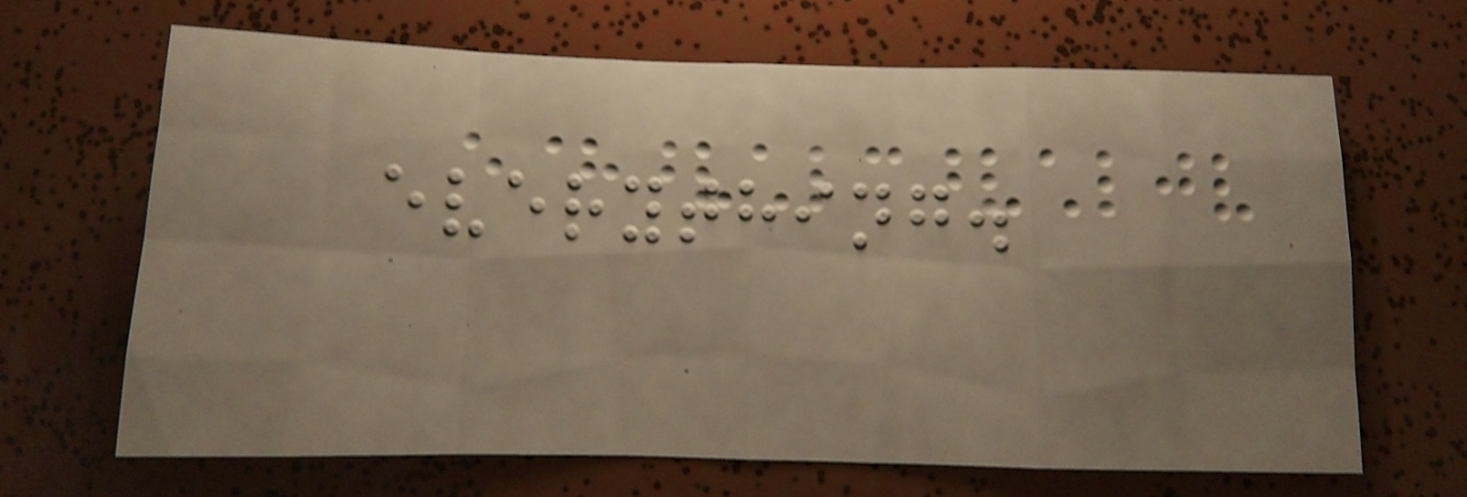everything.
